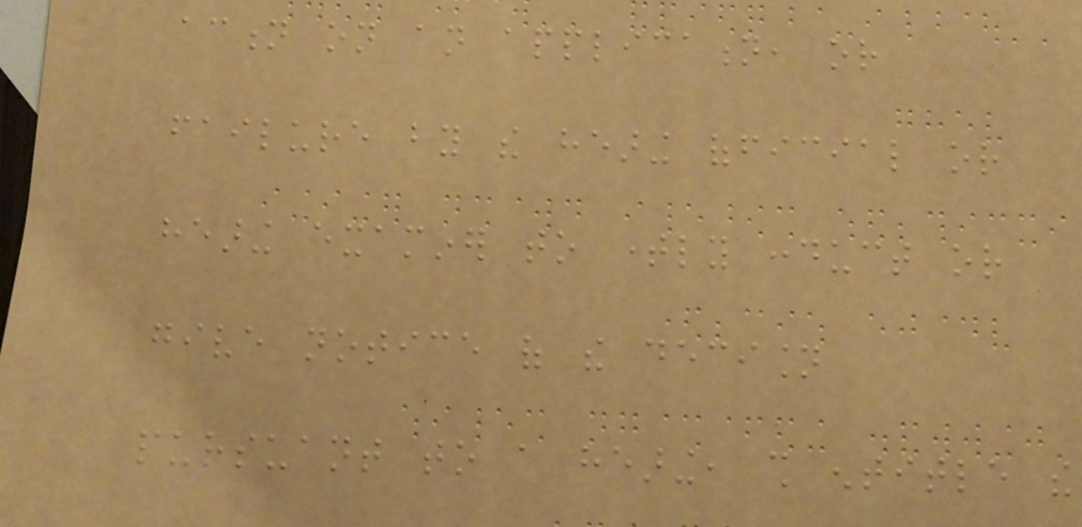action on an application, or
failure by the hearing official or
hearing examiner to timely conduct or
give notice of the decision
pursuant to a hearing, shall entitle the
